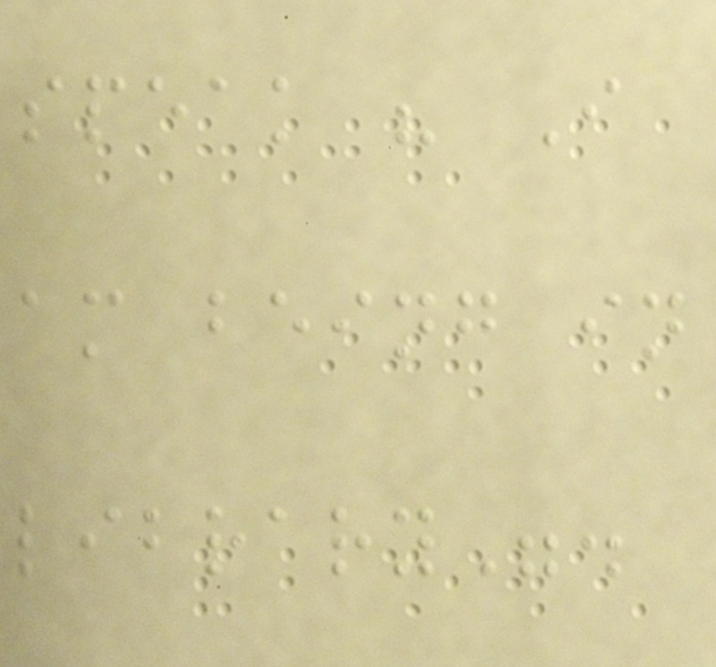speak " I
am being in
library".
